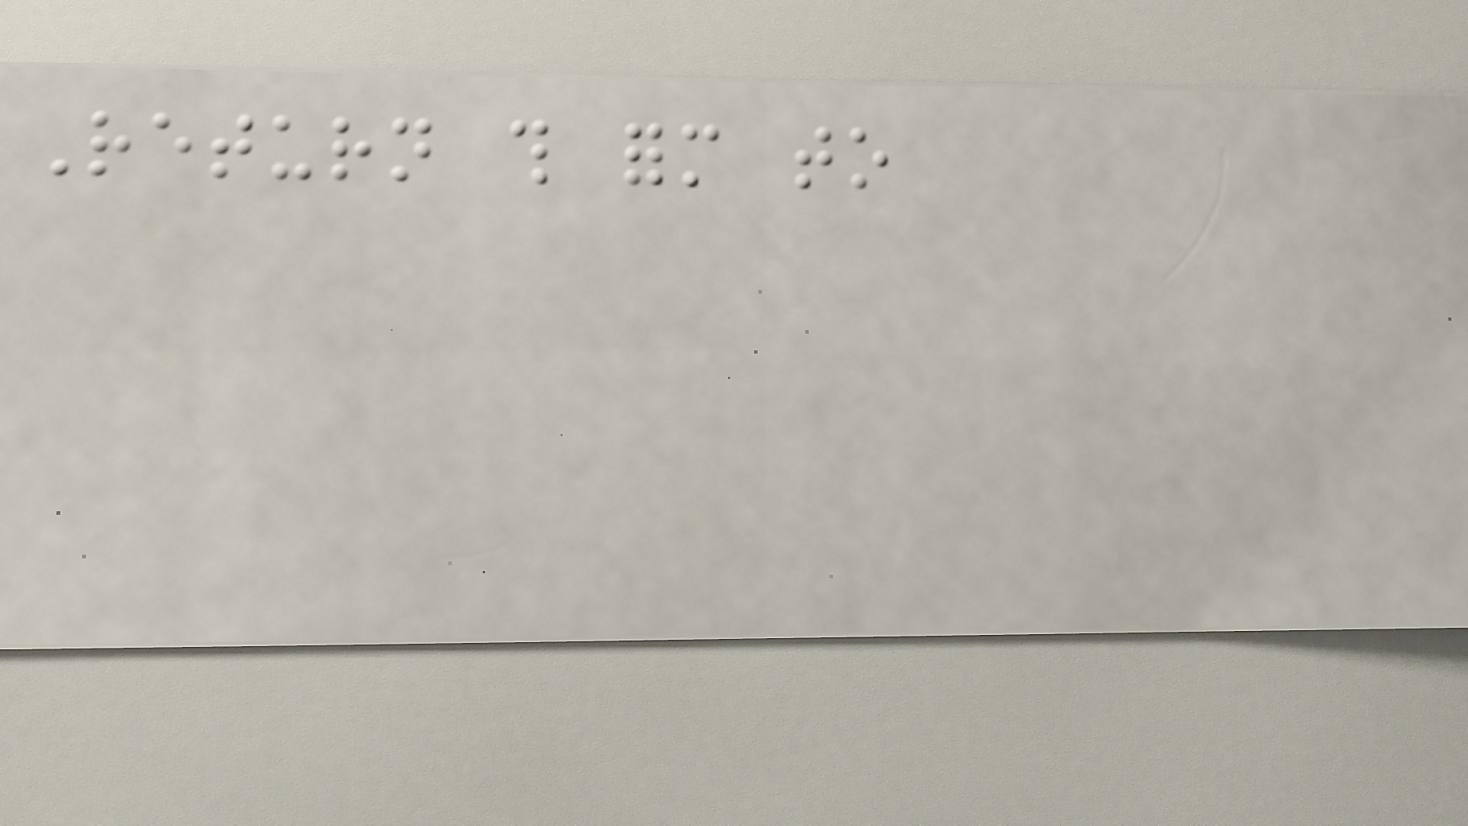Return this form to
